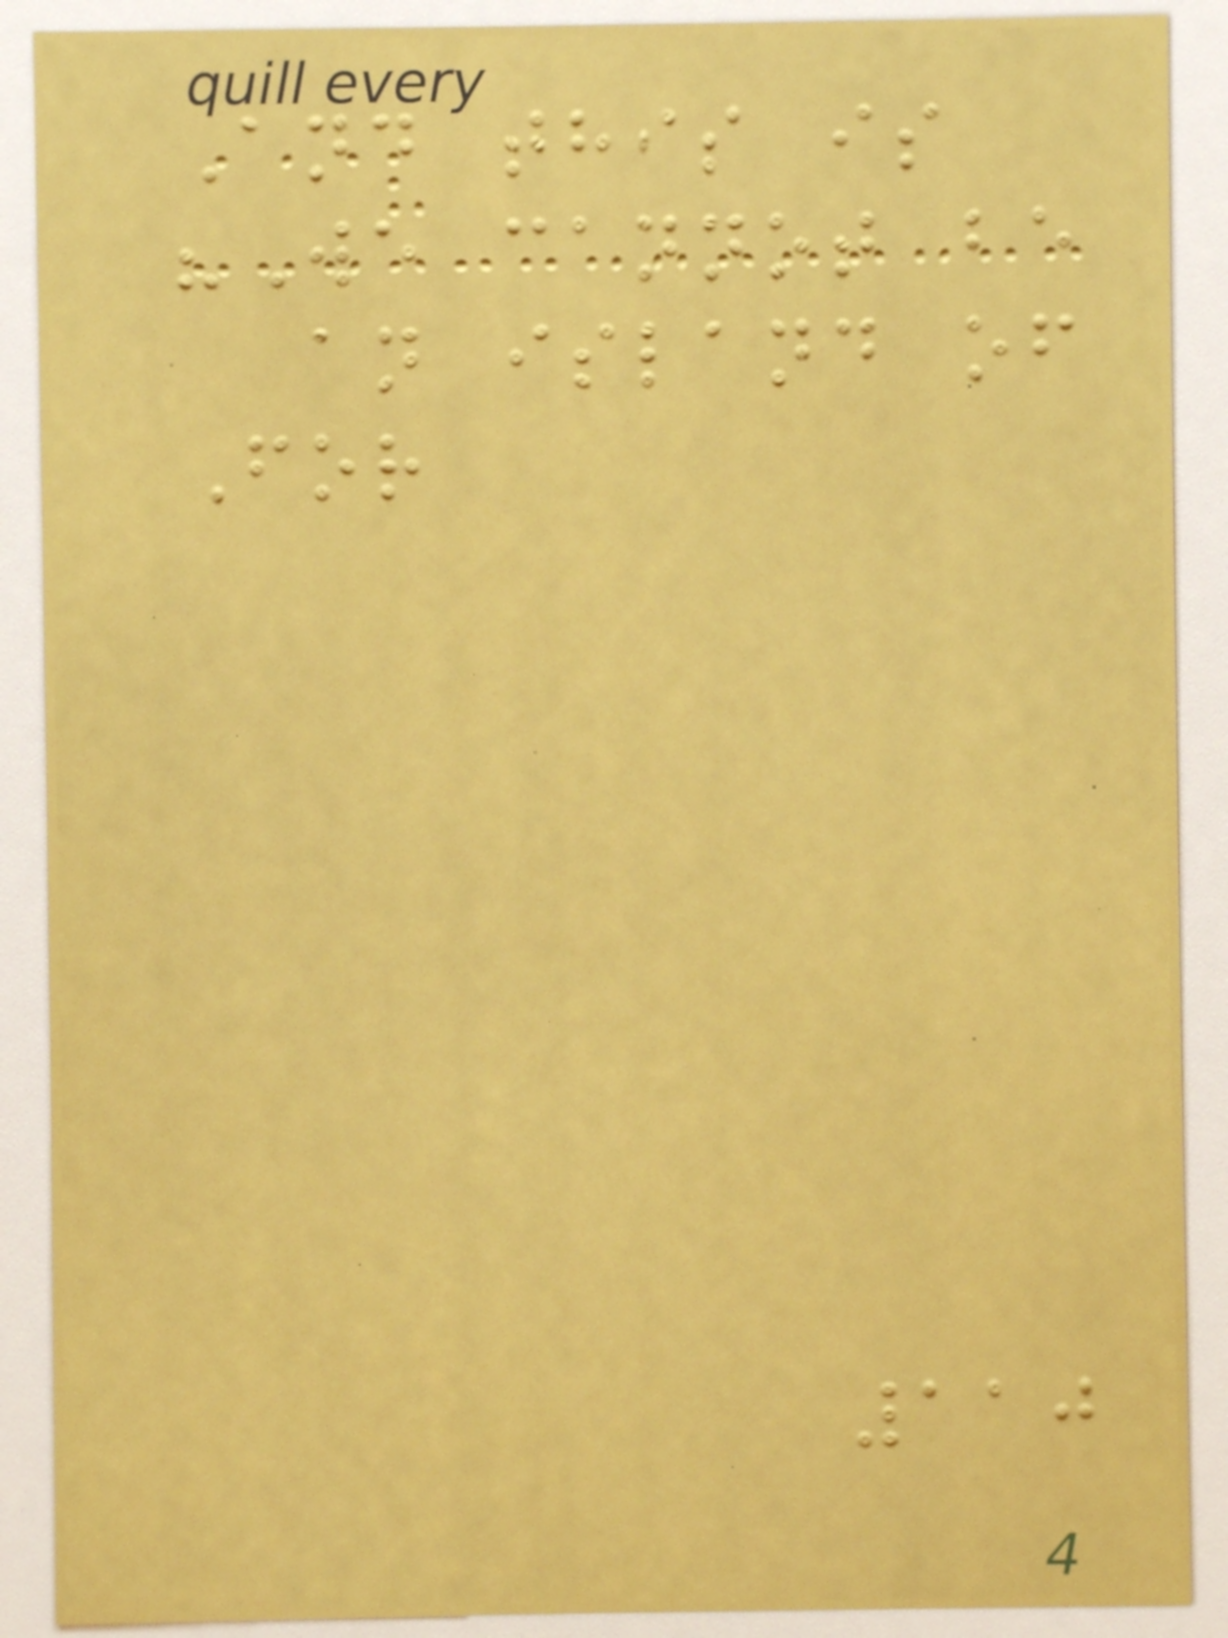And this is
"We cannot be
an island of
For
110
